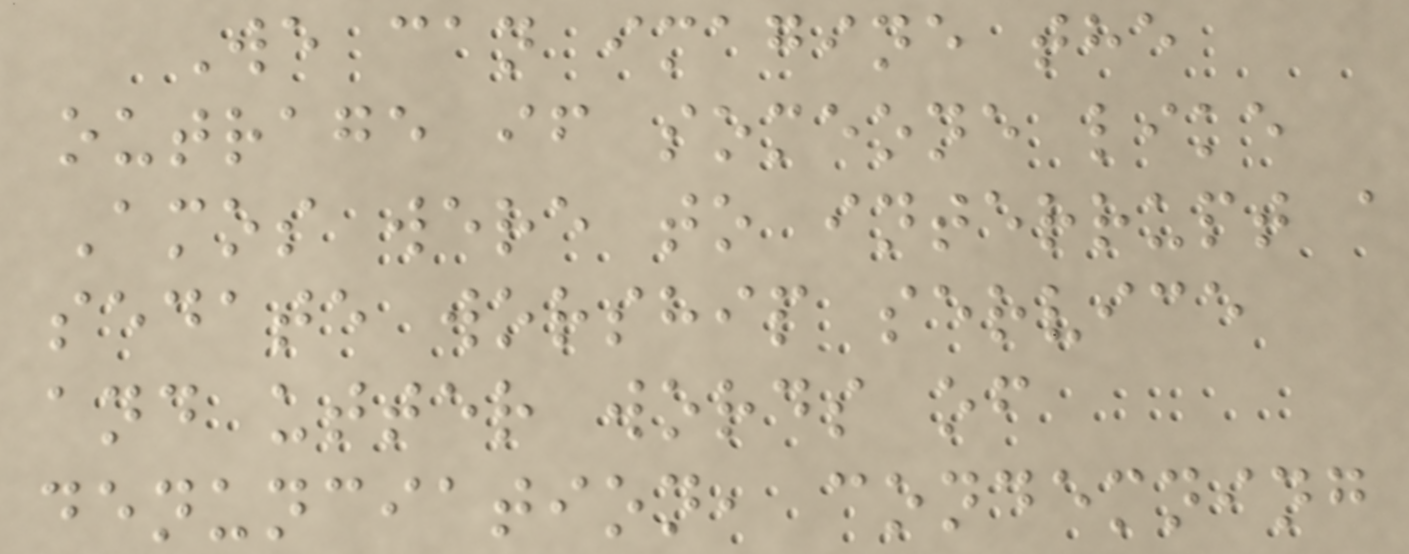We can imagine the
outrage if someone like
Amos were to interrupt a
sedate worship service
and utter words of
denunciation, condemning
